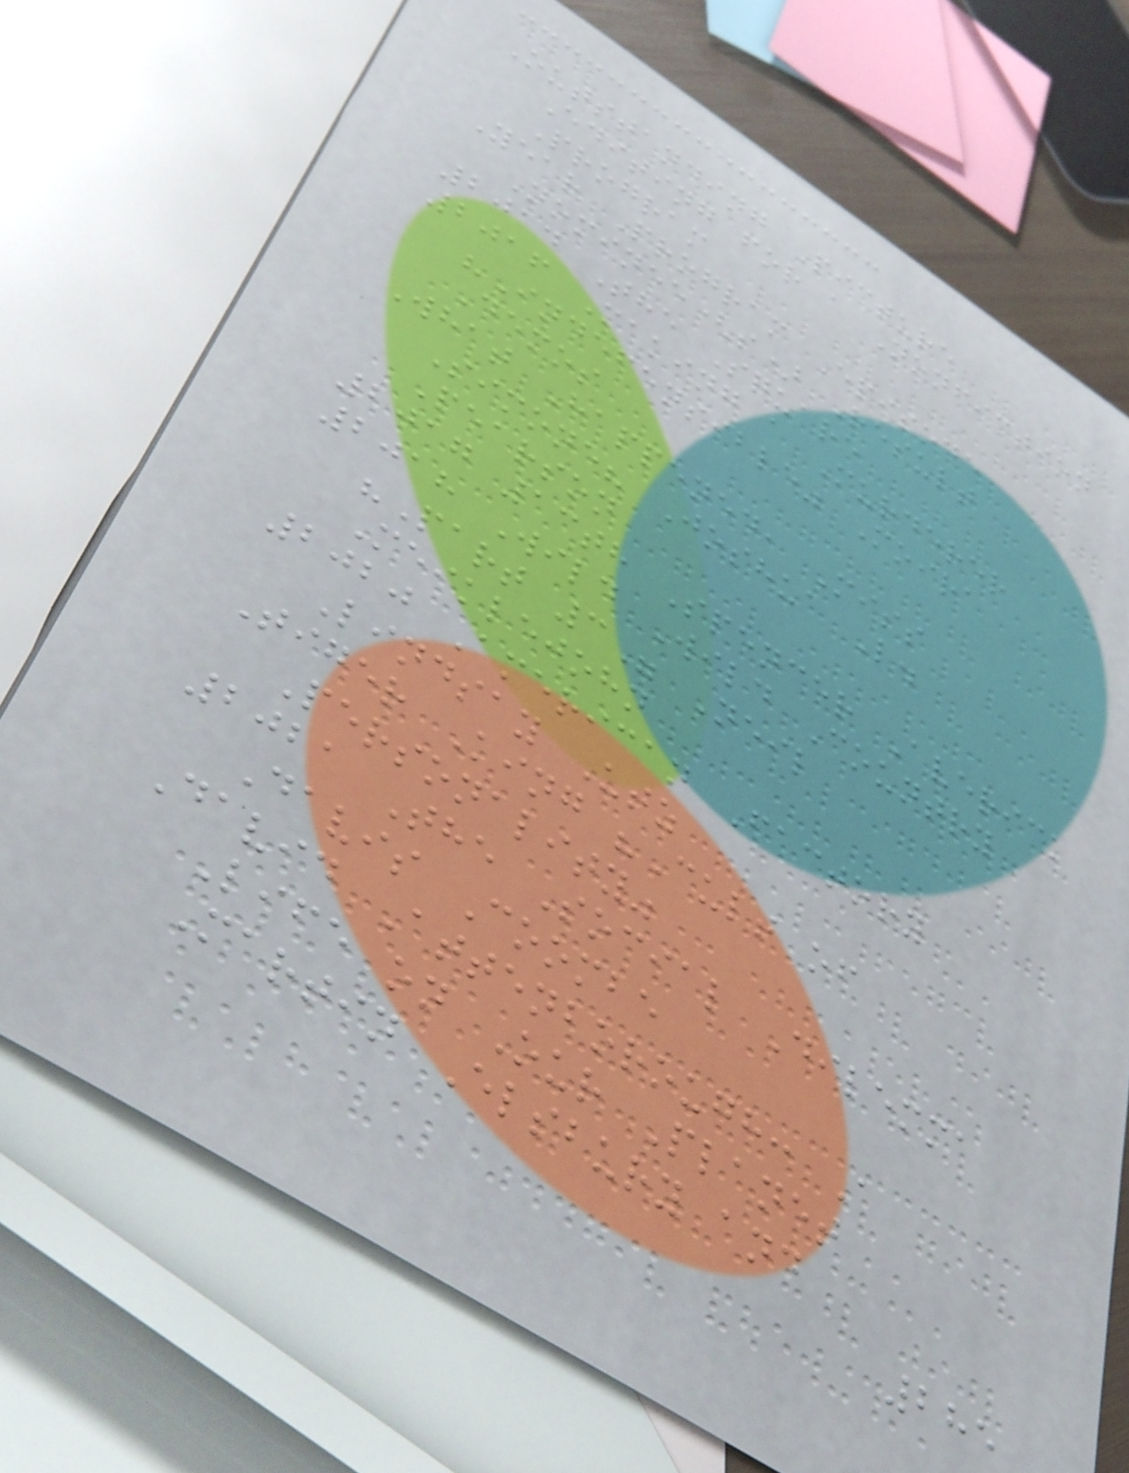Outstanding Picture
Editing for a Nonfiction
Program
Year Program Episode
Nominee(s) Result
2014 The Square
2016 Making a Murderer
"Indefensible" Moira
Demos
What Happened, Miss
Simone? Joshua L.
Pearson
2017 13th Spencer Averick
2018 Wild Wild Country
"Part 3" Neil
Meiklejohn
2020 American Factory
Lindsay Utz
Tiger King "Cult of
Personality"
2021 The Social Dilemma
Davis Coombe
David Attenborough: A
Life on Our Planet
Martin Elsbury and
285
